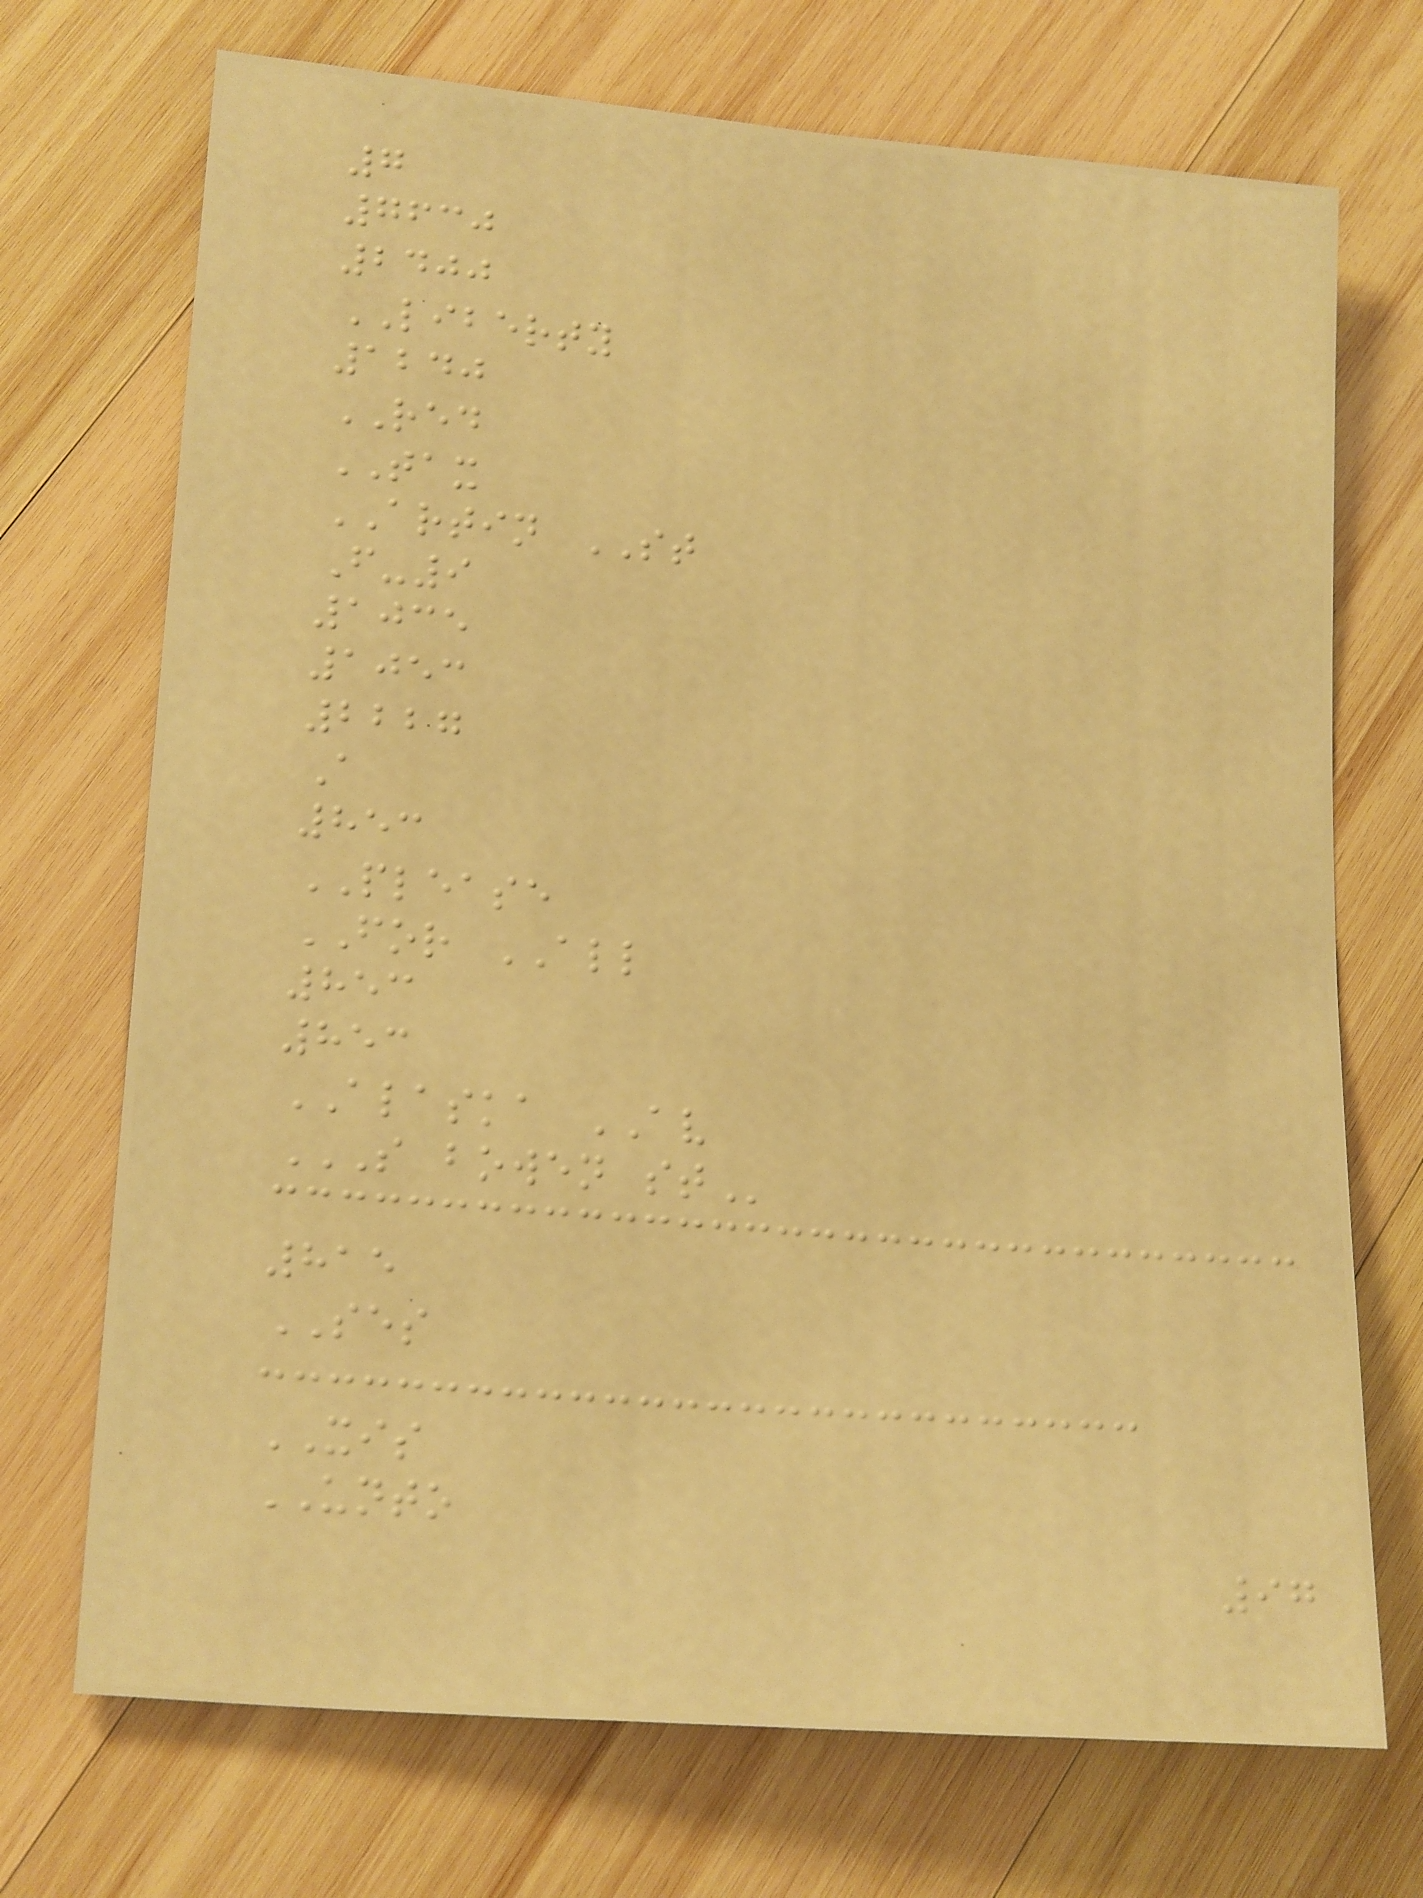7
7630
2400
LIBERTY
1240
RED
TAX
ARTIN ST
F-9
1035
1053
2227
A
853
PLEASE
FOR ALL
853
853
ALASKA AV
S BOWEN ST
815
SES
XIS
UNTO
97
